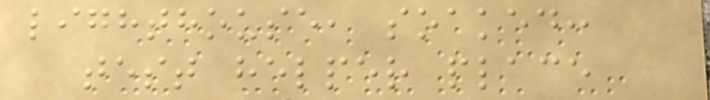lighthouse, soaked:
test helper place
